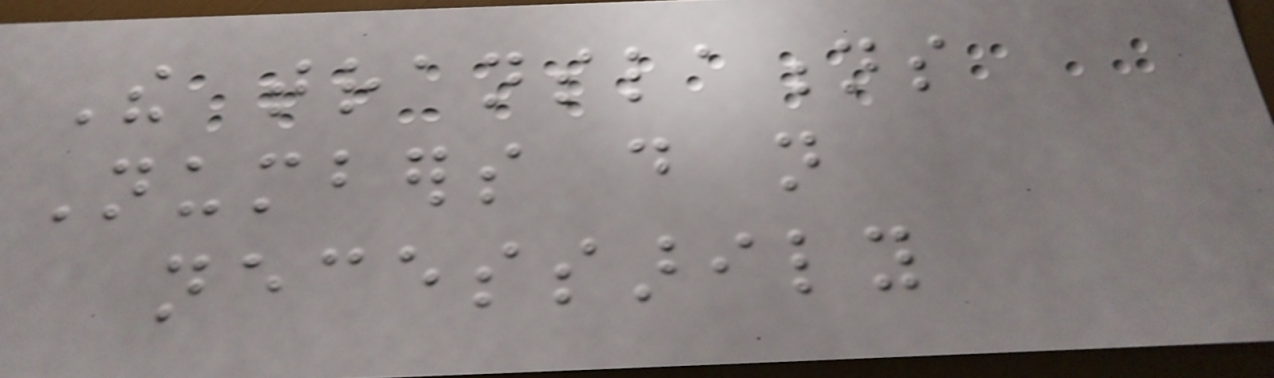The translations
Numbers do not
necessarily
